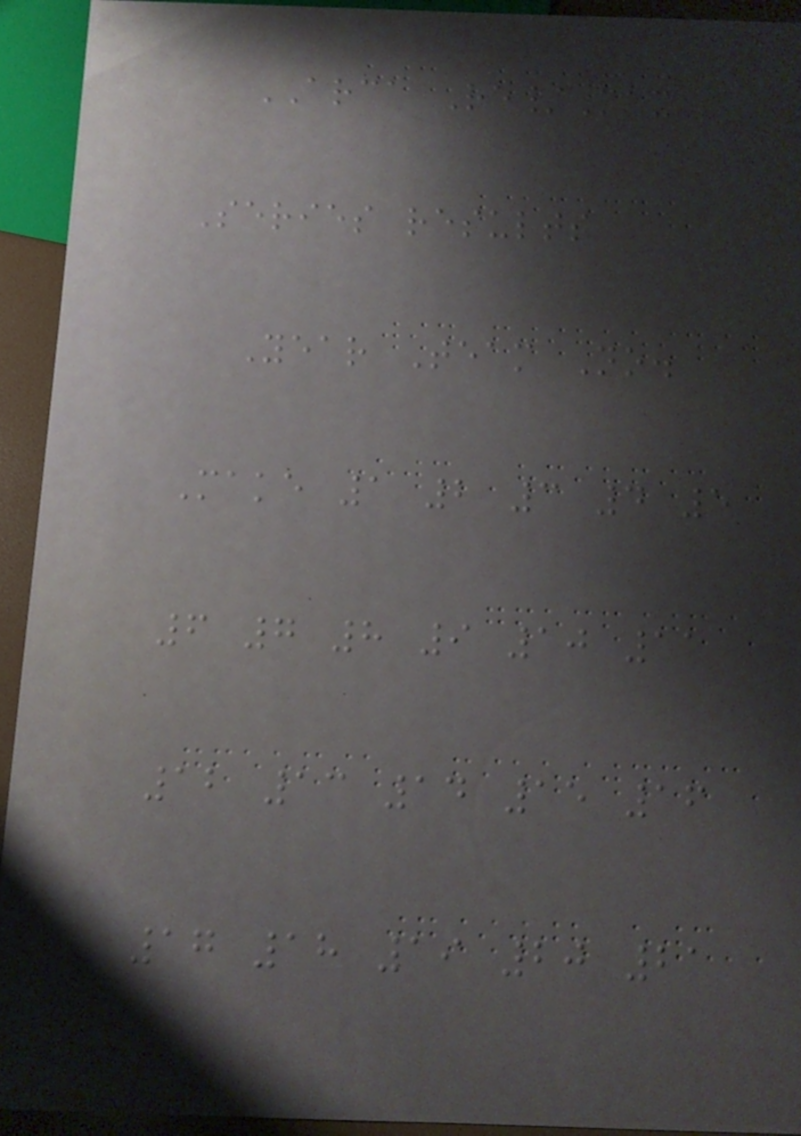ARCA Re/Max
Series results
Year Team No.
Make 1 2 3 4 5
6 7 8 9 10 11
12 13 14 15 16
17 18 19 20 21
